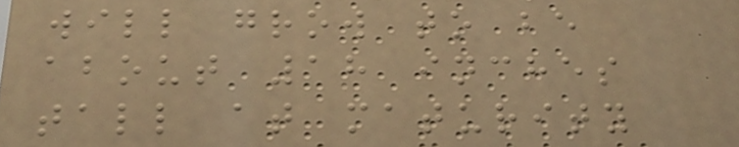will grow to be
about 18 inches
tall at maturity
